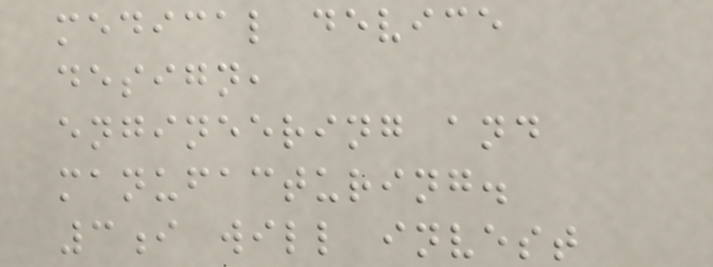medical device
design,
engineering and
manufacturing.
3i will invest
